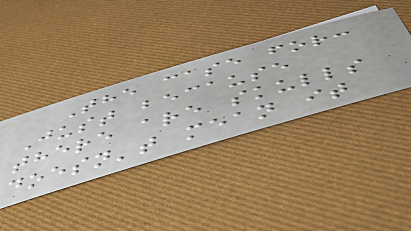The case for:
Just because
there are skulls
doesn't mean it
